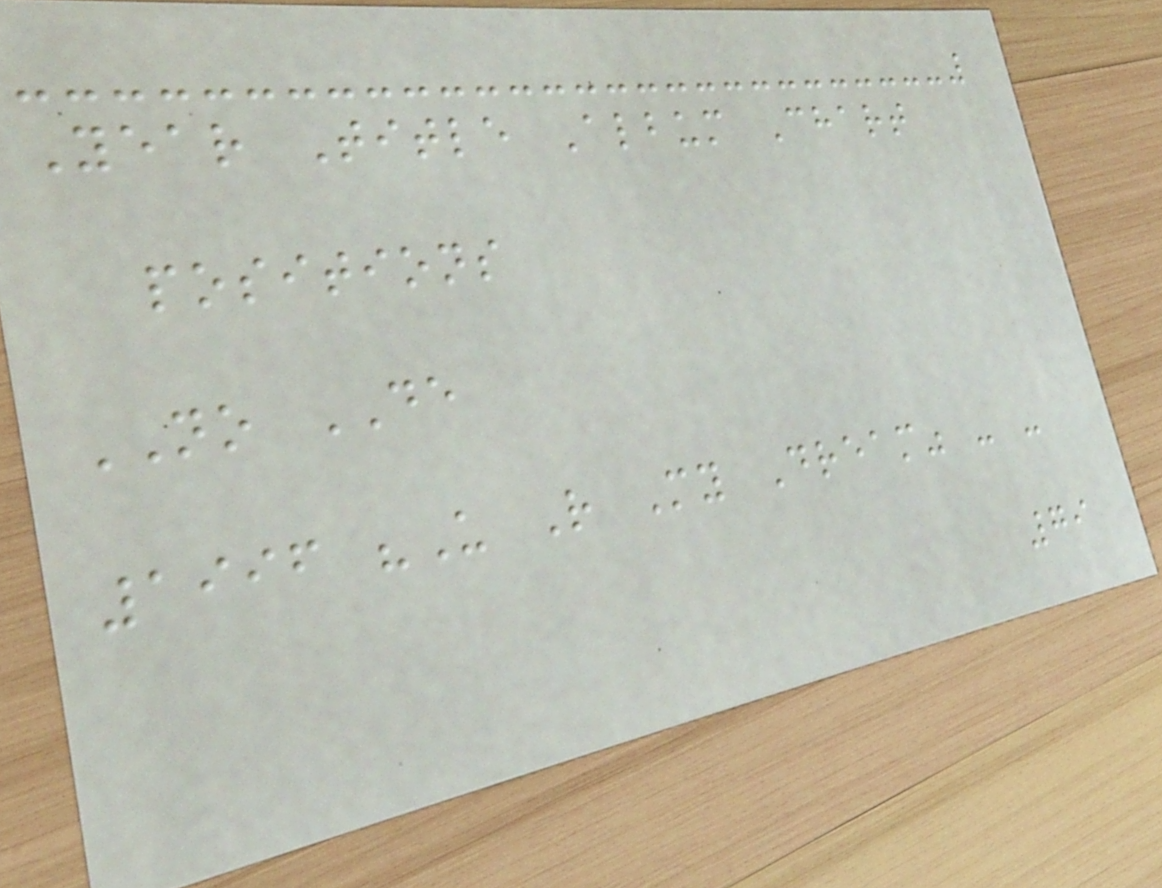Year Title Album Chart
positions
NO DE
1996 "U R My Dream" - -
79
